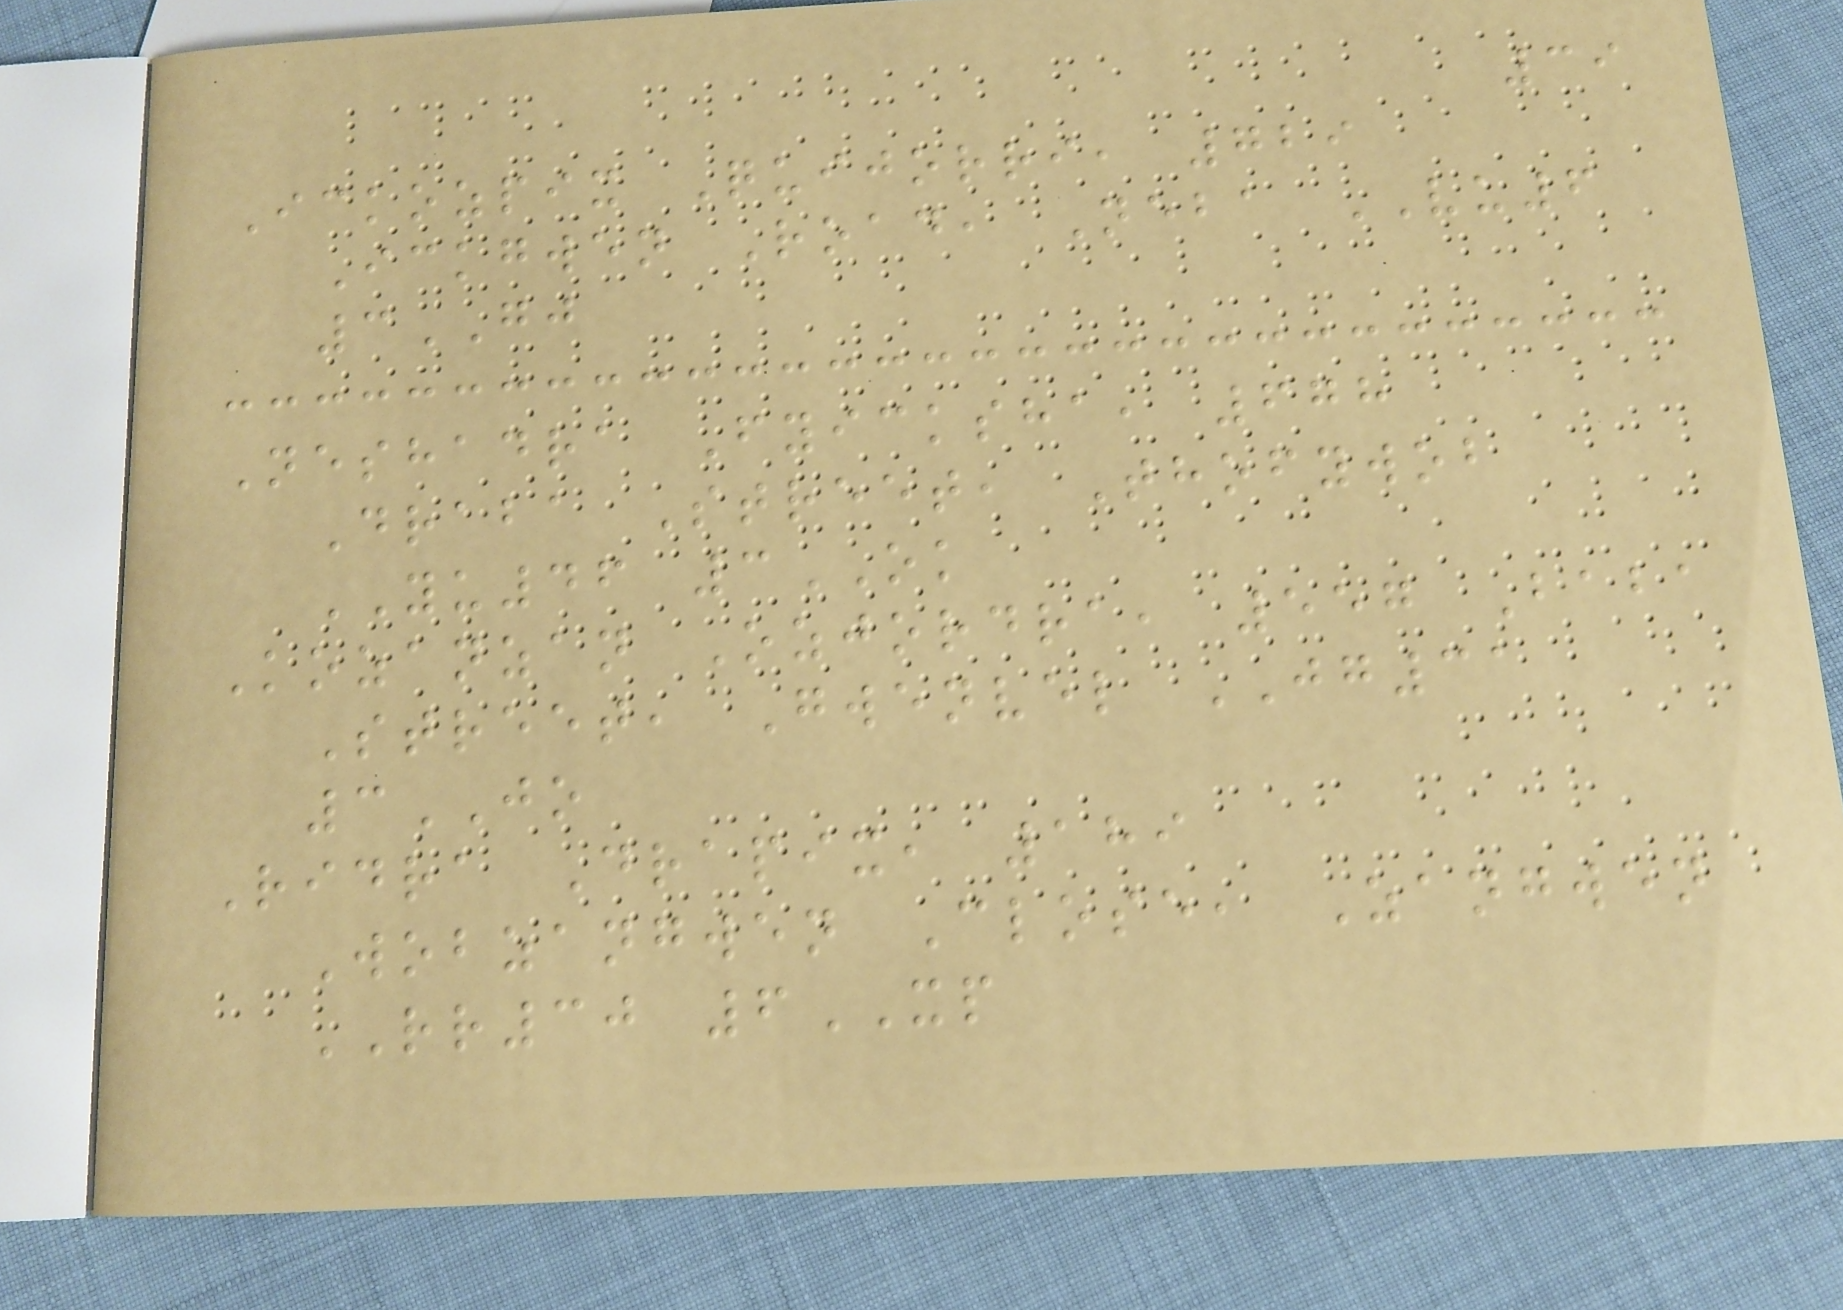39
Ickozpix Quijorri, 729
Ickgwen Road, Neba VU6
3GJ
Neshadra Fyicksha, 678
Draba Street, Thofywob
YU46 3OK
Kozanzan Ozjordra, 557 Baba
Street, Gwenvel JG31
3JO
Ridra Drapix, 189
Wobzangwen Close, Zangwen
RR30 6XP
